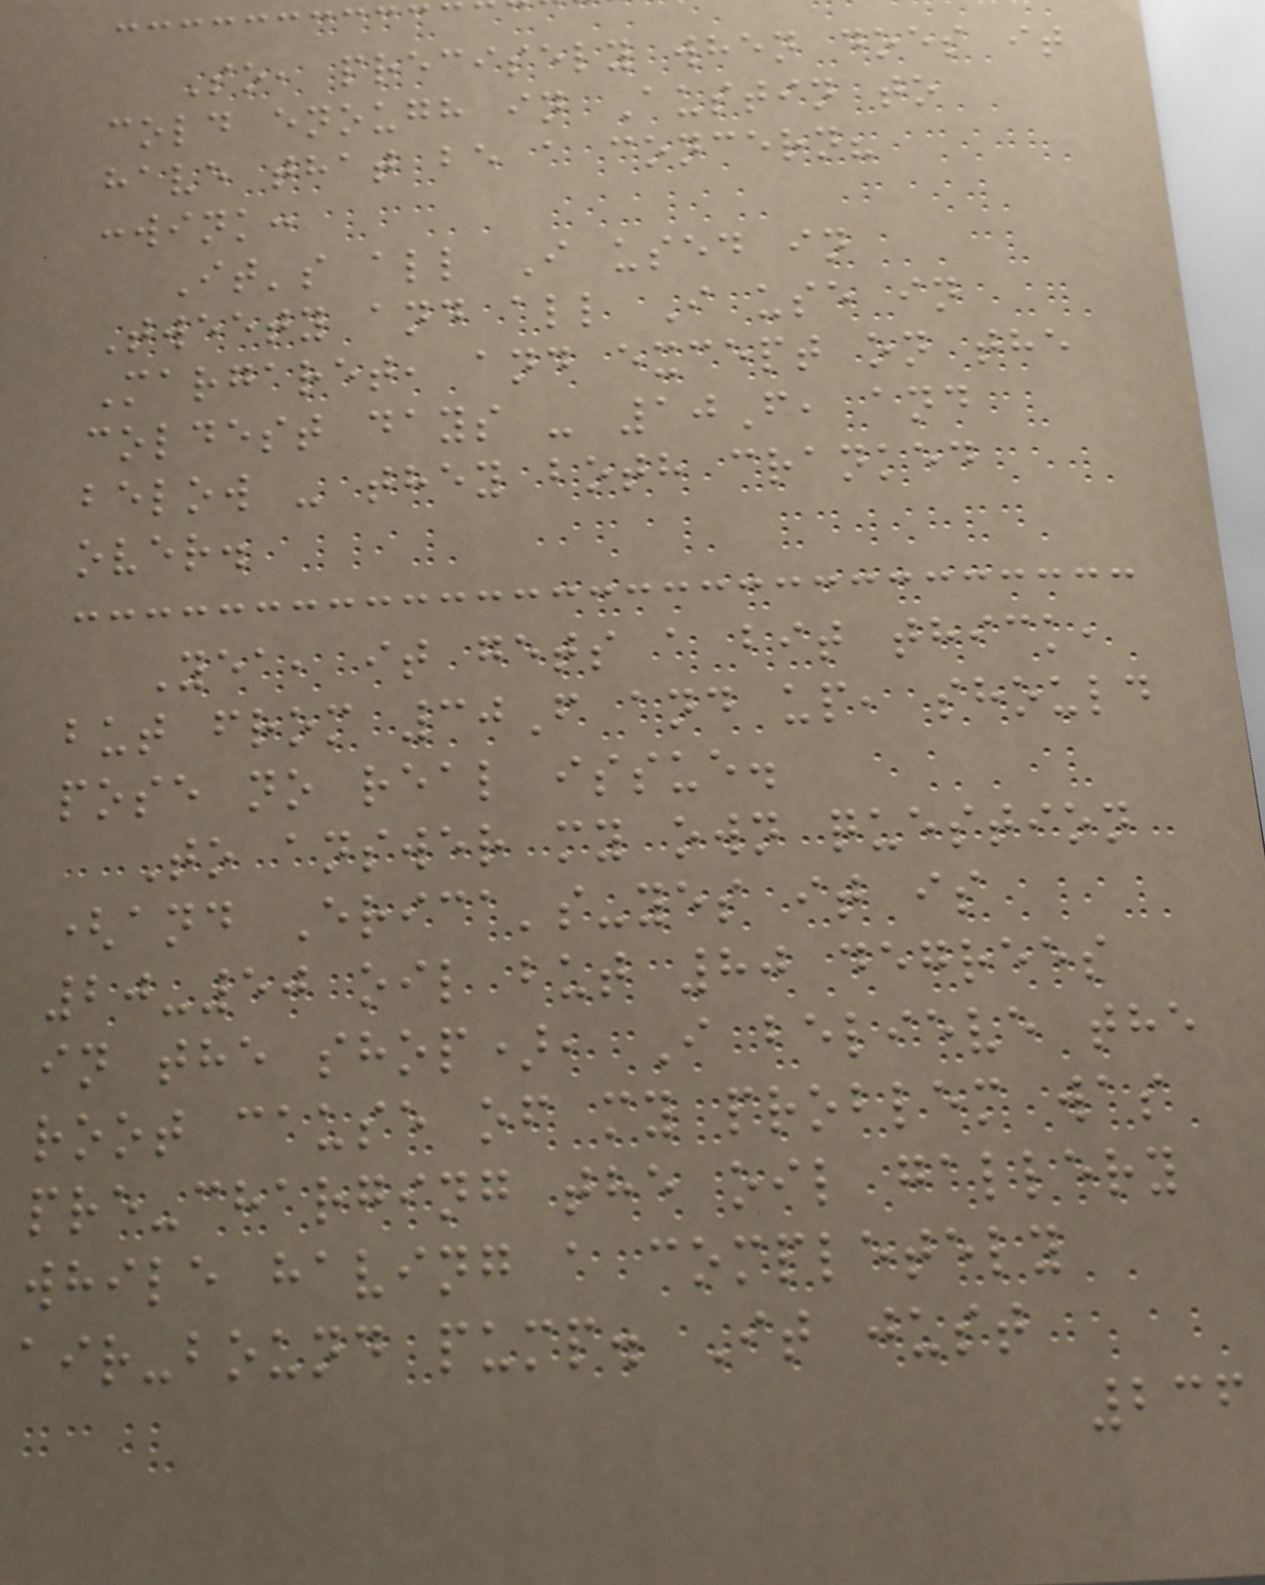So, precisely when does it
cold enough in Austin to
have that be a concern?
:wink:
It's all I used in
Tweety and all I use in
Margaret, and except on the
coldest days - 10F, and
below - they both cranked
over.
Yea, it gets a bit thick,
but from 30F and up, should
pose no real issue.
To answer my own question
(and Erica's-yes it is
20-50 oil but 80 degrees
in the shop), I believe the
root cause of my problem was
pre-charging the oil gallery
while having a completely
air-bound pump. It just
236
